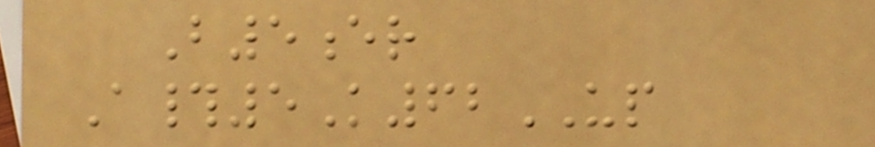B5er
A#5K62UP
